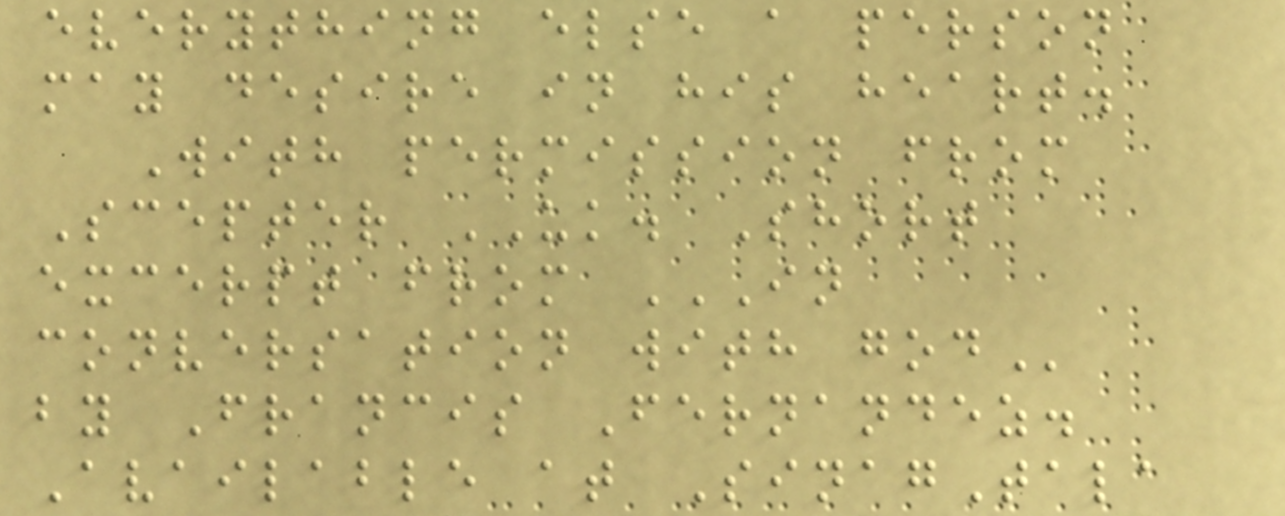everything else a person
may desire in his heart.
With permission from
Scepter UK. Short
excerpt from IN
CONVERSATION WITH GOD
by Francis Fernandez.
Available at SinagTala
